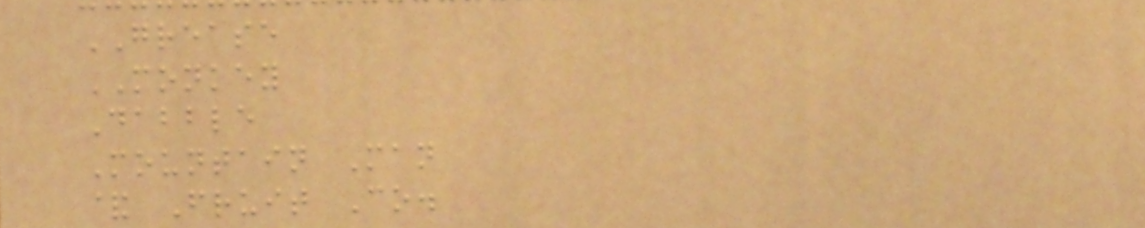GREASE
MONKEY
Dabble
Mountain Man
& Fruit Co.
